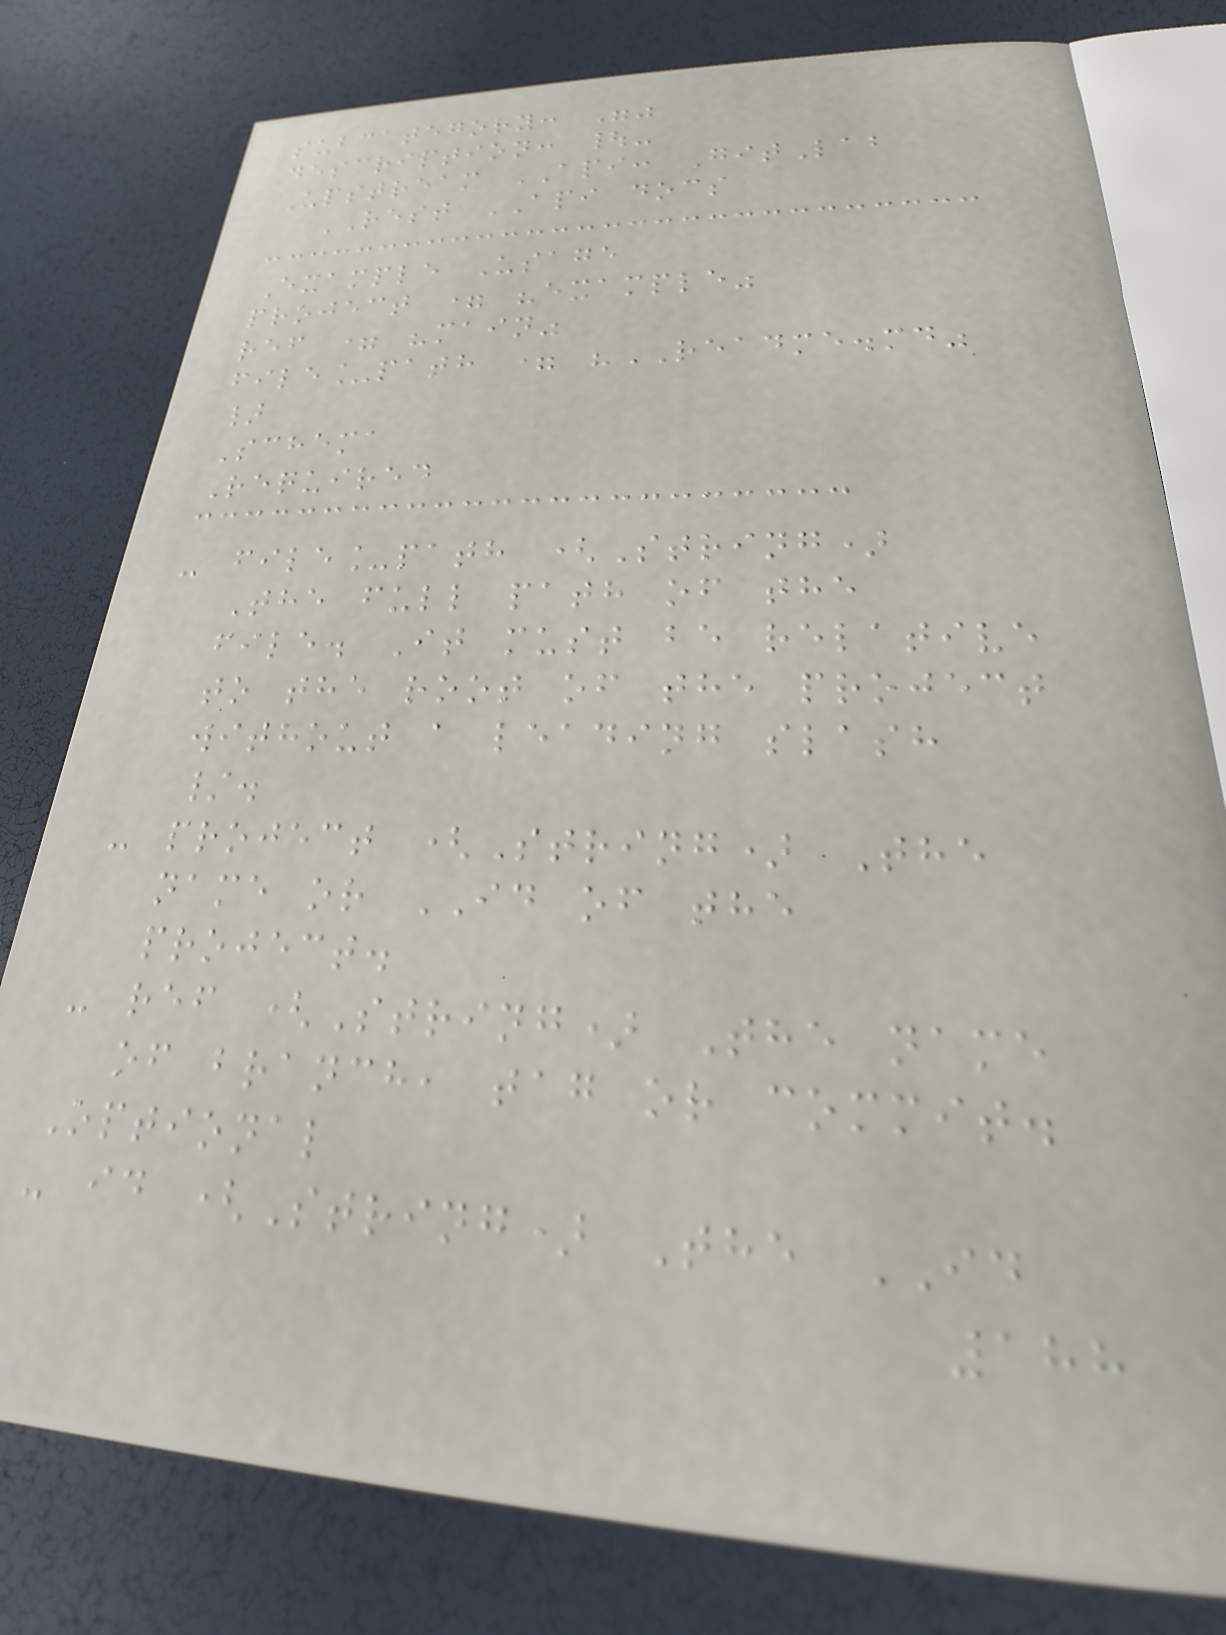subcategory: ""
description: |-
Upstream API: GitLab
REST API docs
Example Usage
project = "example"
ref = "main"
file_path = "README.md"
}
Schema
Required
- file_path (String)
The full path of the
file. It must be relative
to the root of the project
without a leading slash
/.
- project (String) The
name or ID of the
project.
- ref (String) The name
of branch, tag or commit.
Optional
- id (String) The ID
188
